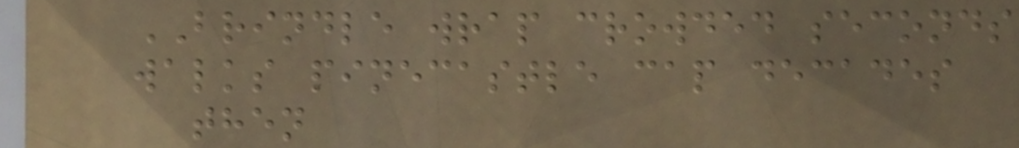BRINDLE wrap crowded seconds
walks pinecastle cap decades
then
